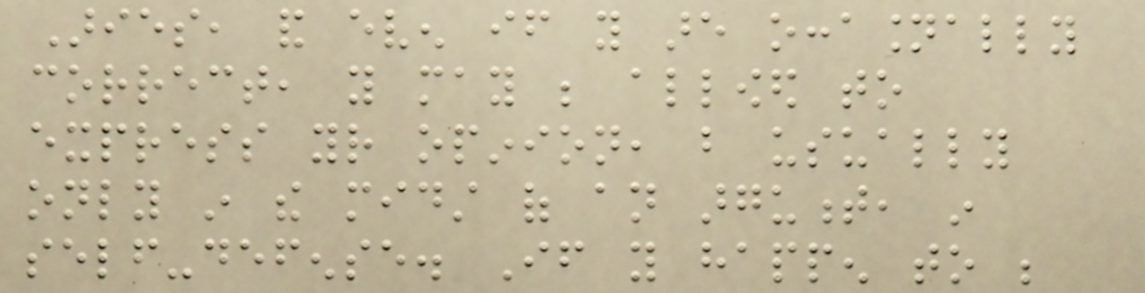Aries, and even if you are occasionally
correct, you may be allowed to
express your opinion, but usually
only in the midst of an argument, in
self-defense. If you happen to be
